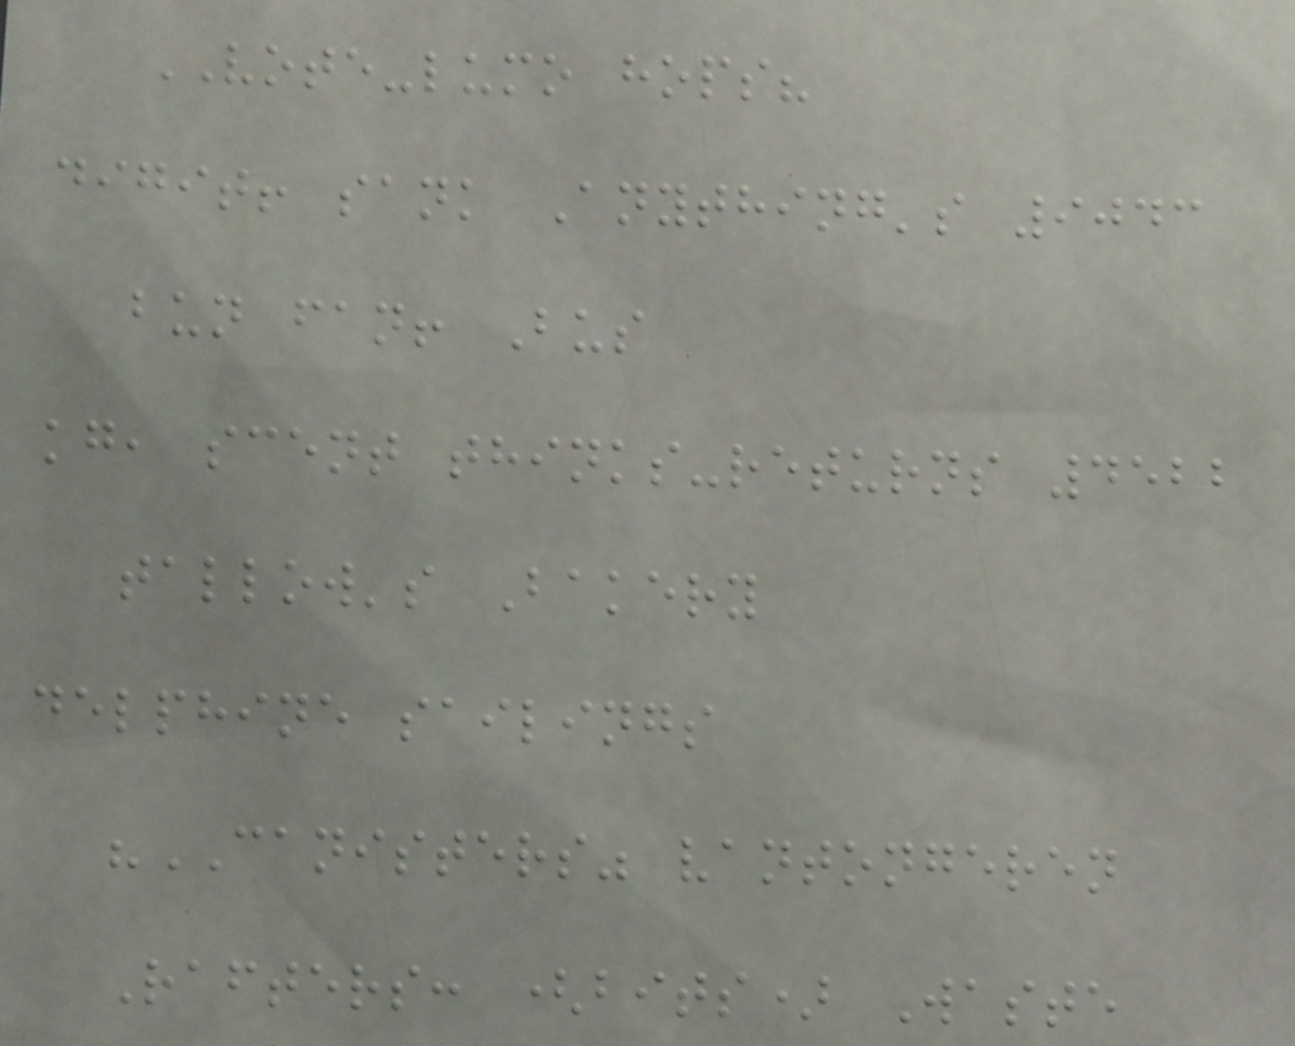VOTE-lumo hops?
digit! sank Anything's 9043
bun fan! Bus
kg, scent thinks-returns 4522
tallow's Bakery
delphine sailings
"CANISTERS" vantongeren
Rafters: (bits) Waste
